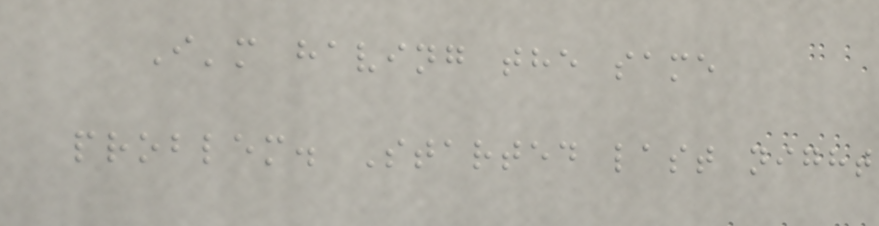I'm having the same
problem. Started last night
